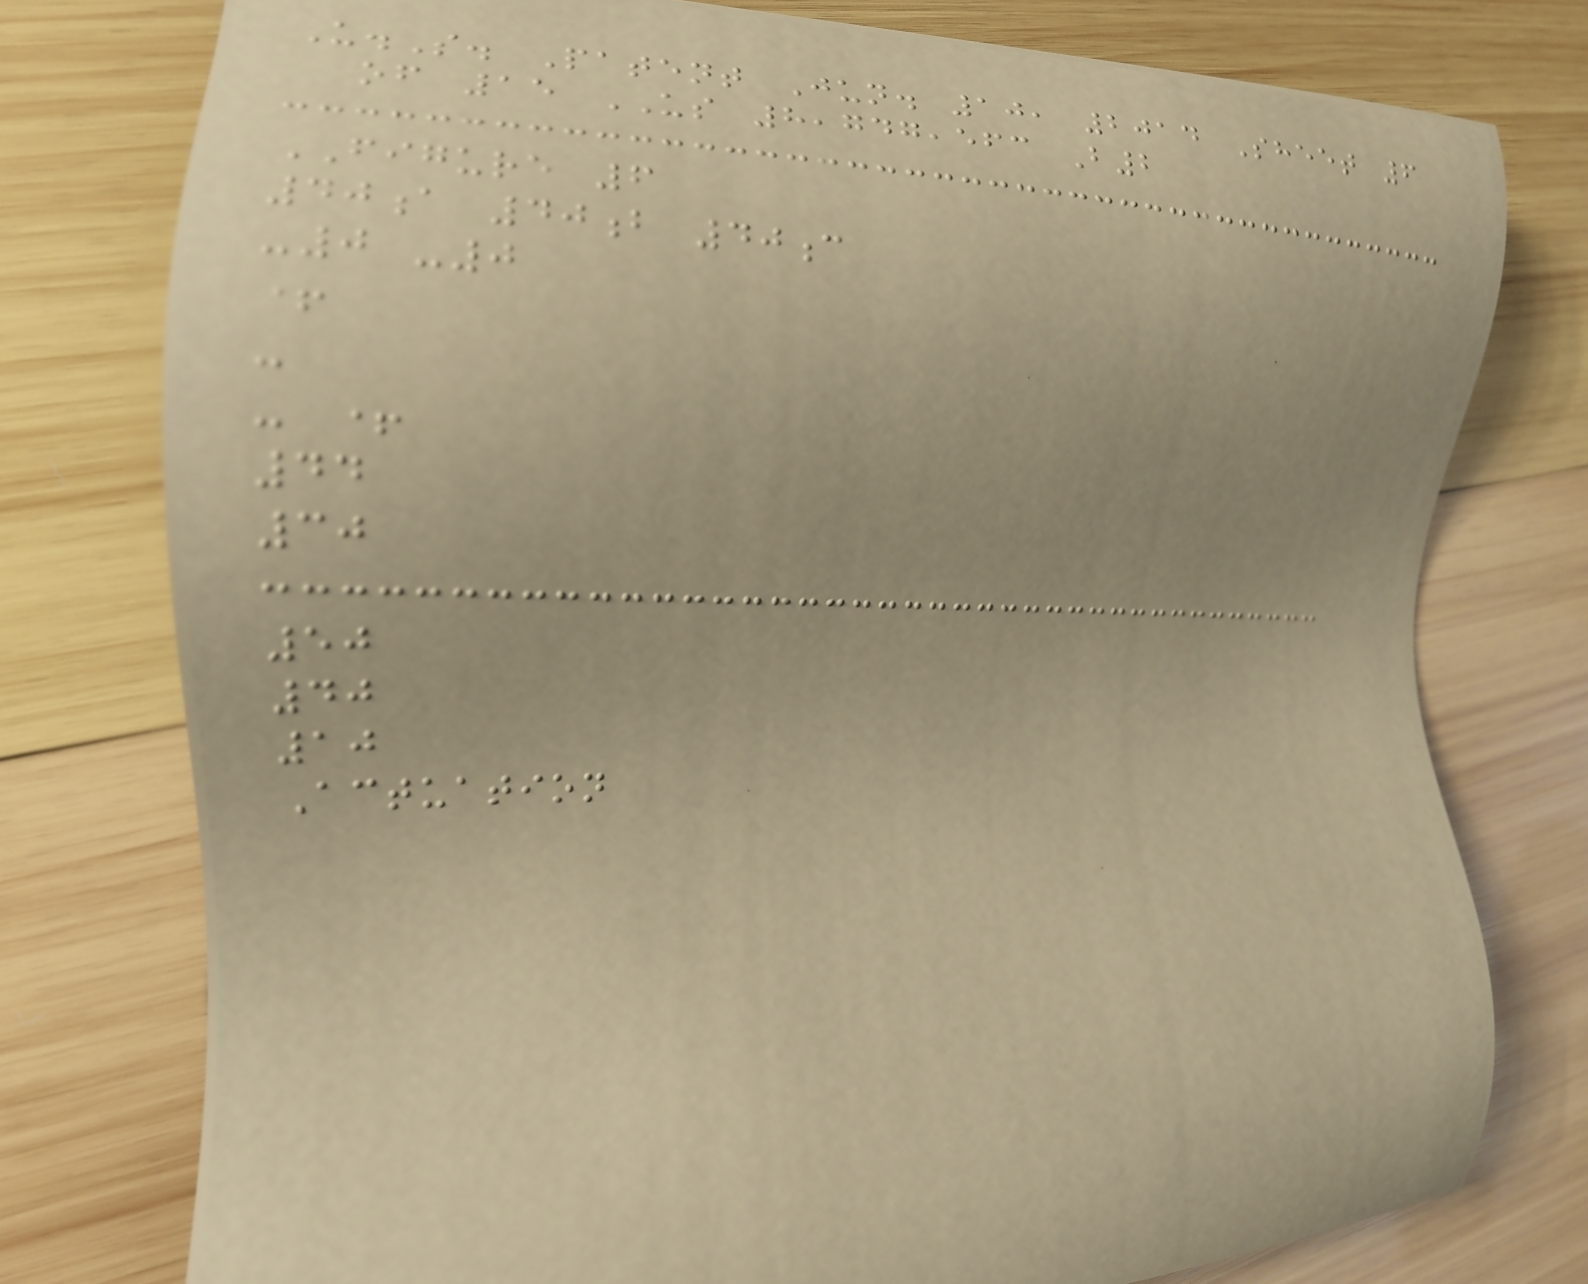U.S. Patent Jun. 10, 2014 Sheet 6
of 15 US 8,747,563 B2
FIGURE 6
40a 40b 40c
-0 -0
+
-
- +
44
30
50
40
10
Actuation
